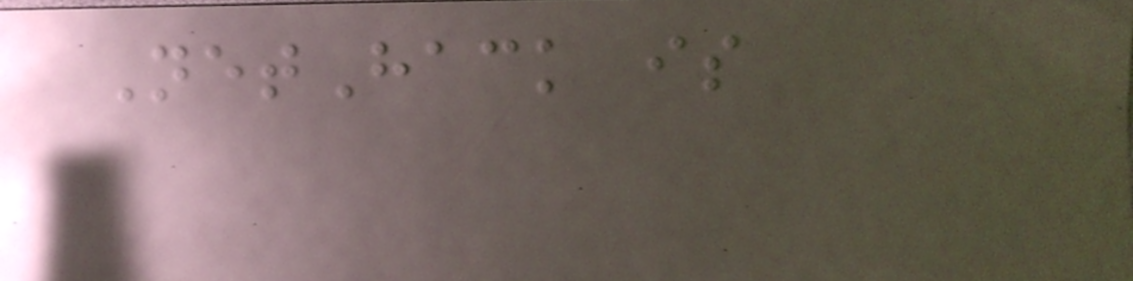NetHack is
